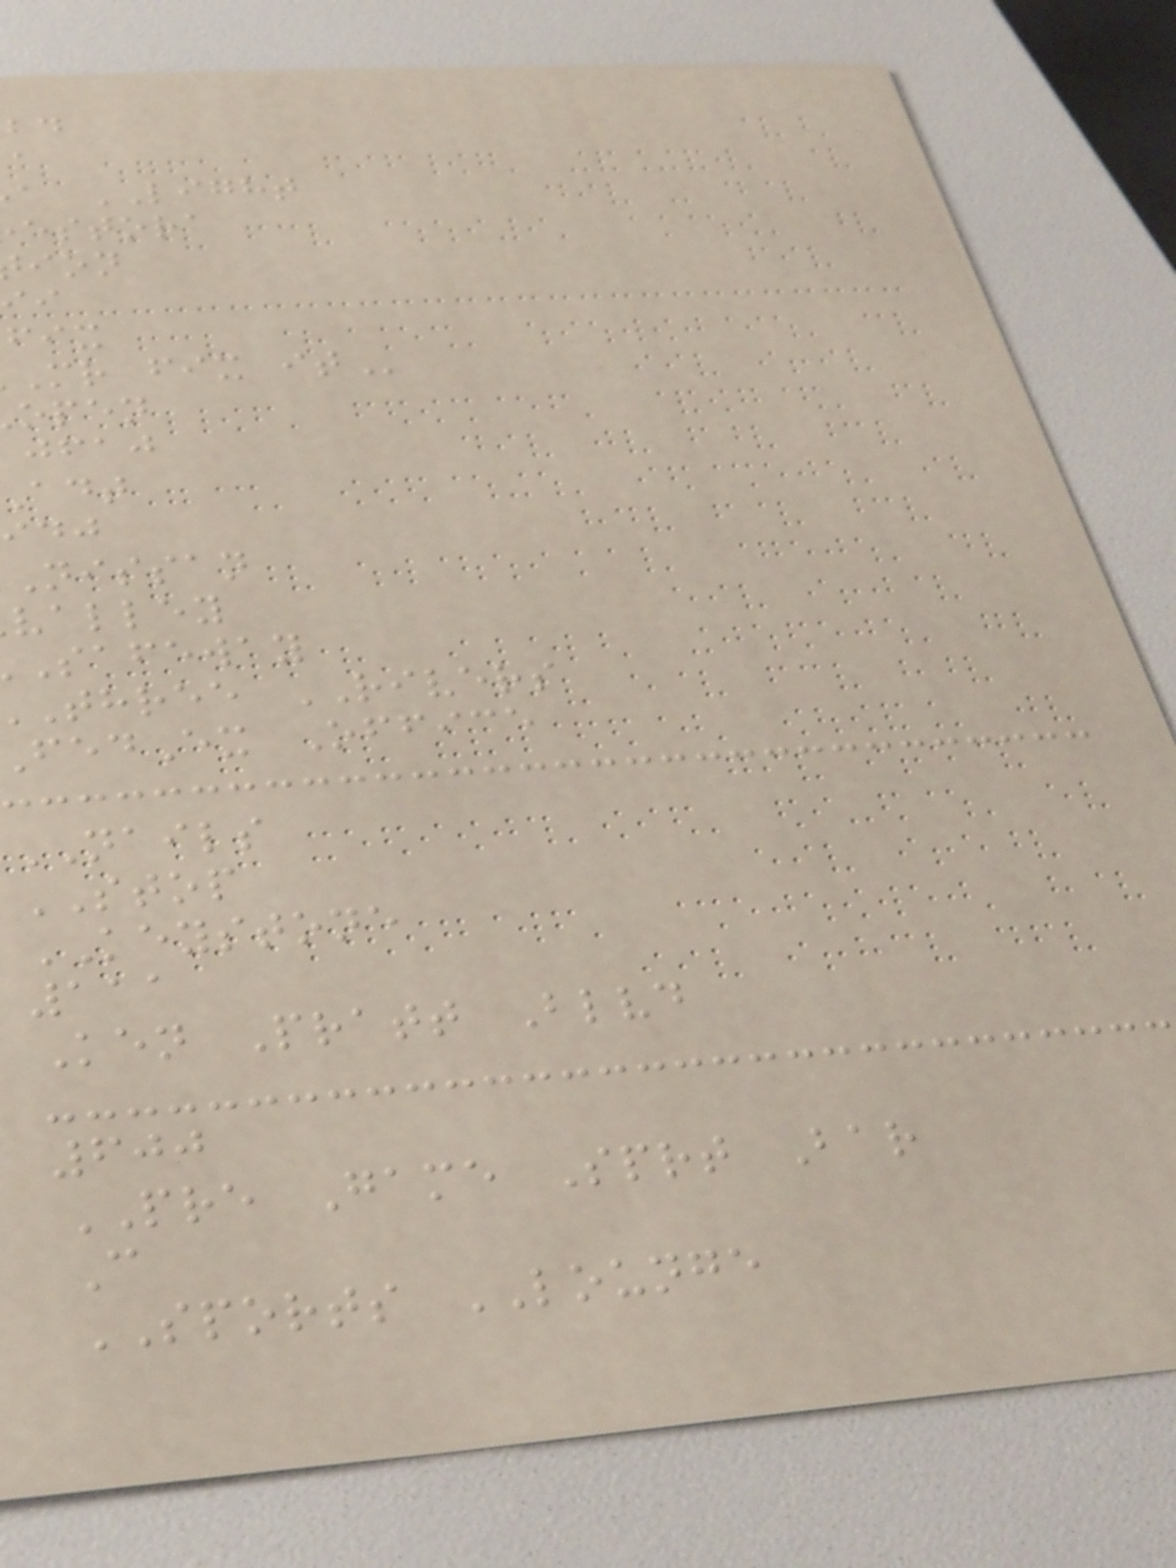a LIGHT
estora
mr fix
open
jfaj
nissan
valley
safeway
three RIVERS
edEx Office
NAILS
STOP
KEYSTONE
111
Ken Pratt Blvd
600
PRE Game Sprt Bar
C
SPORTS LOUNGE
